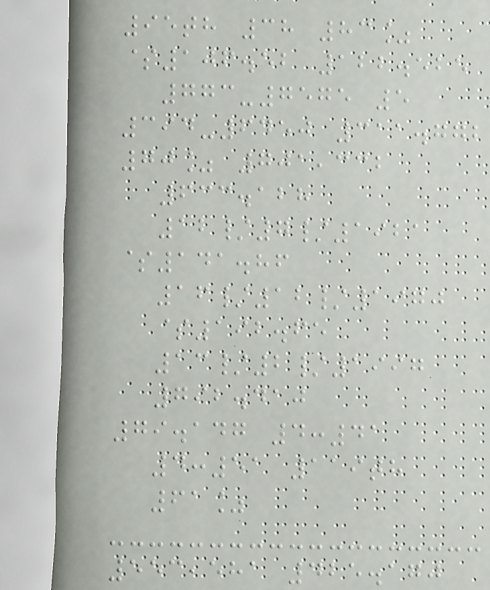95th 38 83%
$106.52 122.525
773-7575 5
394-6450 311.772
70% 701,332
633.128
12/7/1921
$141.86
16/12/1970
$192.65
13/2/1997
792.410
79.147 4:41
4:51 119th
61%
553,581 425.170
